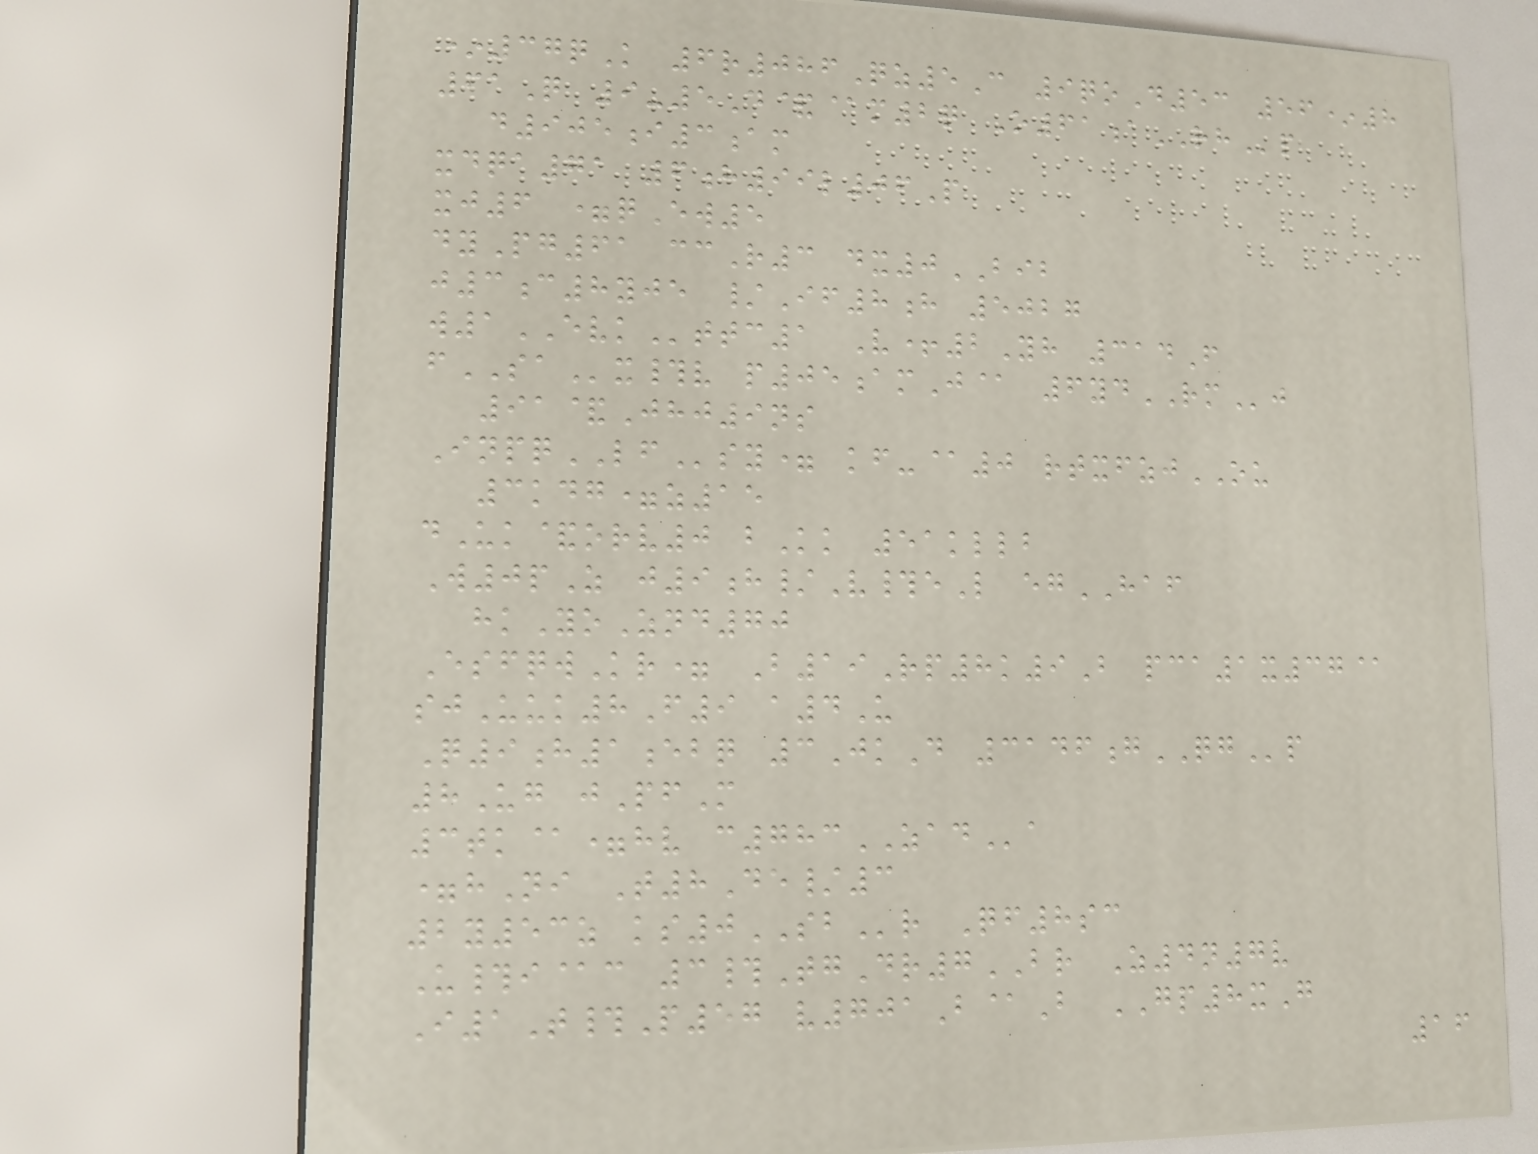*37qK 6r086Qz5C 9qoD53 56*8
61Q 9-5D&@m2q O61aRHp
d905i3am
xdqa71 6h99l06P
xj6 =qEw5
dyPg61 ccR3 dx0BIB
j3c8yje /If8h 5027
w1EVKttc1 V+2Yh 314F
fSAx#v p05amJ@ 6ydRMj
91&Jhj9ns
InpqLFsy= kf-@0 rtxfzjOU
3kdg=z15
dUk&orv0 bKk 51kllb
W0pZ j9h/V#eL egHAF
hkYoZnd70
EsfqwKr= B19Rp8k9B pca1x37@
sjUuk8F9 a4U
Q9h1ebq 3JkD 3146gQGp
8Ug jPfM
3tk@=hv c783ZADa
=hNi T8De/3
2y53z ks0SBr Qf8sc
U#i@c 3#TgDr7BR Z4n7v
I1T#P57 v701B@B GP8xG
16
